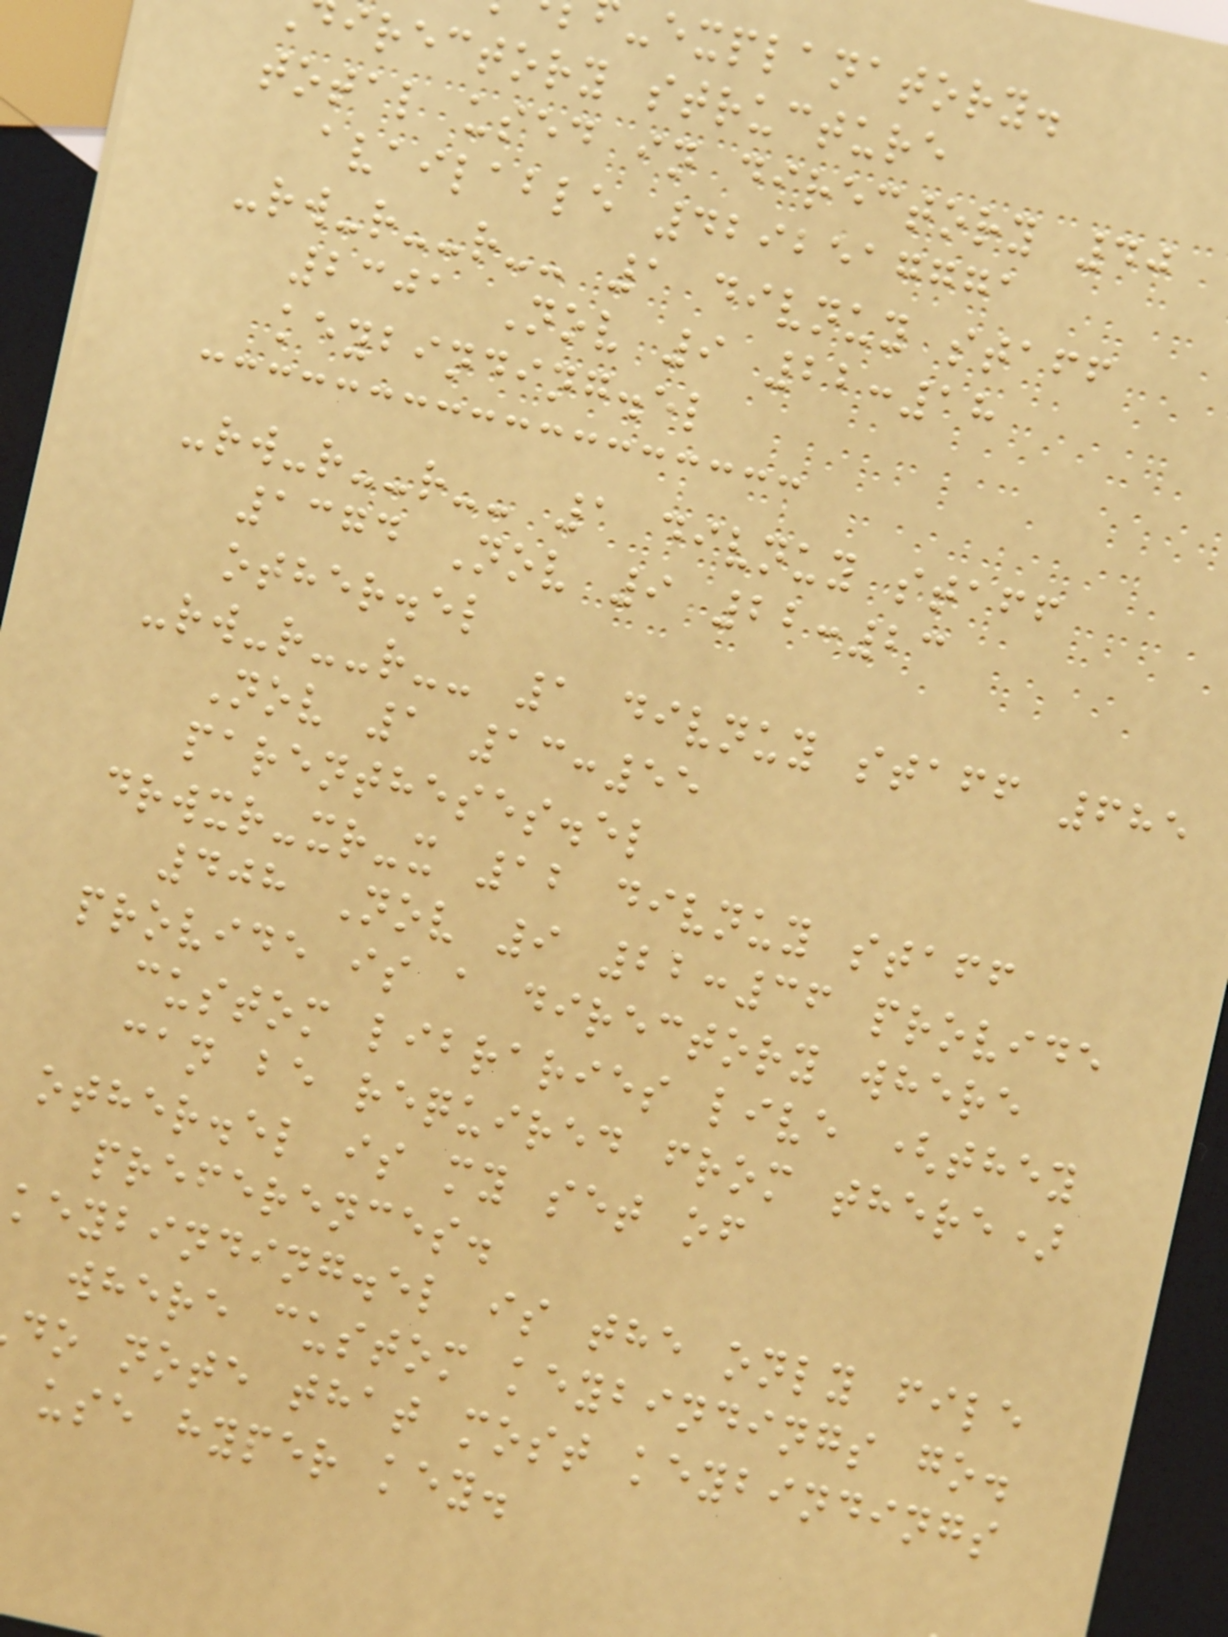-explanatory.
irectory structure
total used in directory 40
available 4292517771
-rw-r--r-- 1 divnuy staff
2301 Nov 9 22:18
keybinding.el
-rw-r--r-- 1 divnuy staff
1374 Nov 9 22:23
other.el
-rw-r--r-- 1 divnuy staff 685
Nov 1 13:55
parentheses.el
drwxr-xr-x 12 divnuy staff
408 Nov 9 22:36 provide
provide is a directory where
custom libraries live (they
can be required from there)
other.el is my set of
preferences.
keybinding.el is the only file
where custom keybindings go.
do note that most keybindings
use hyper key.
